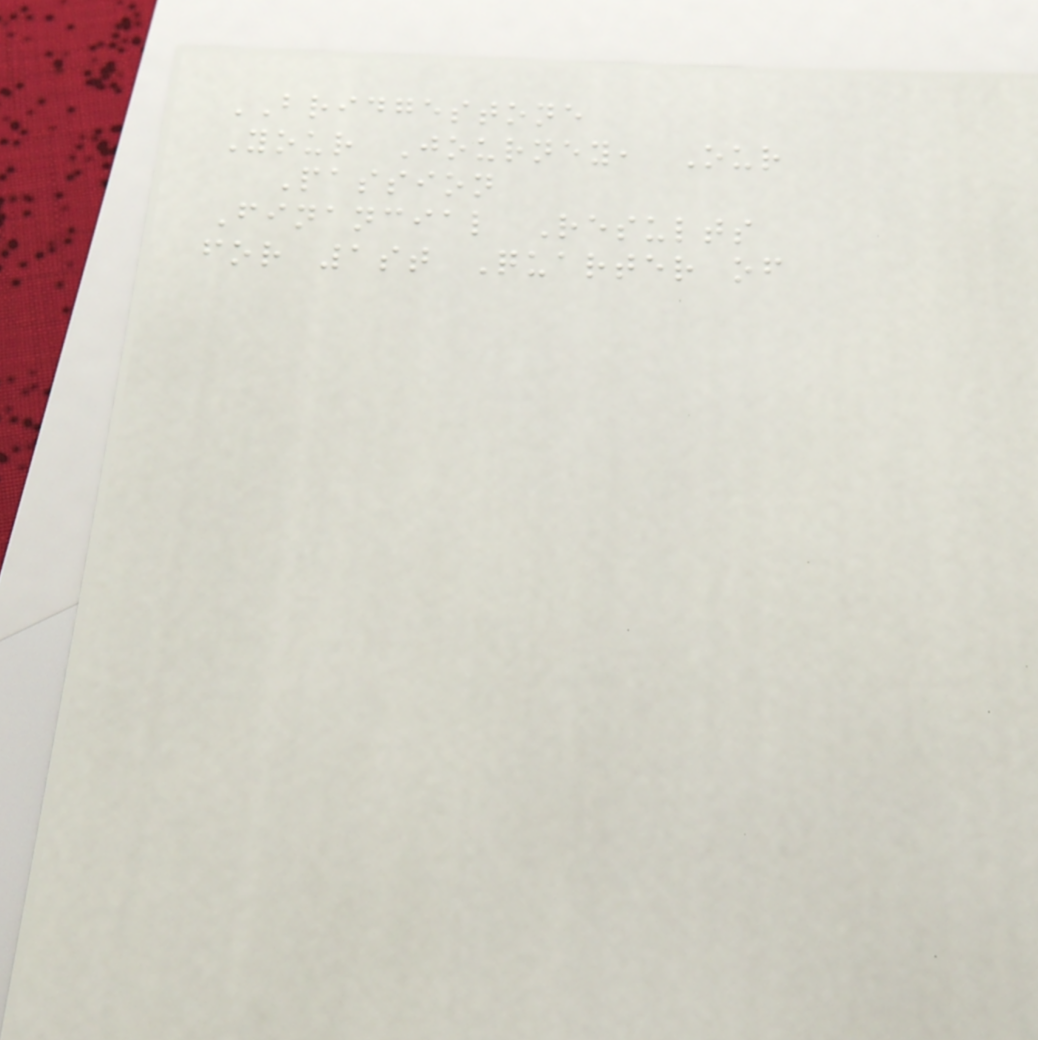BRIDGESTONE
Your Journey, Our
Passion
Financial Results
for 1st Quarter of
